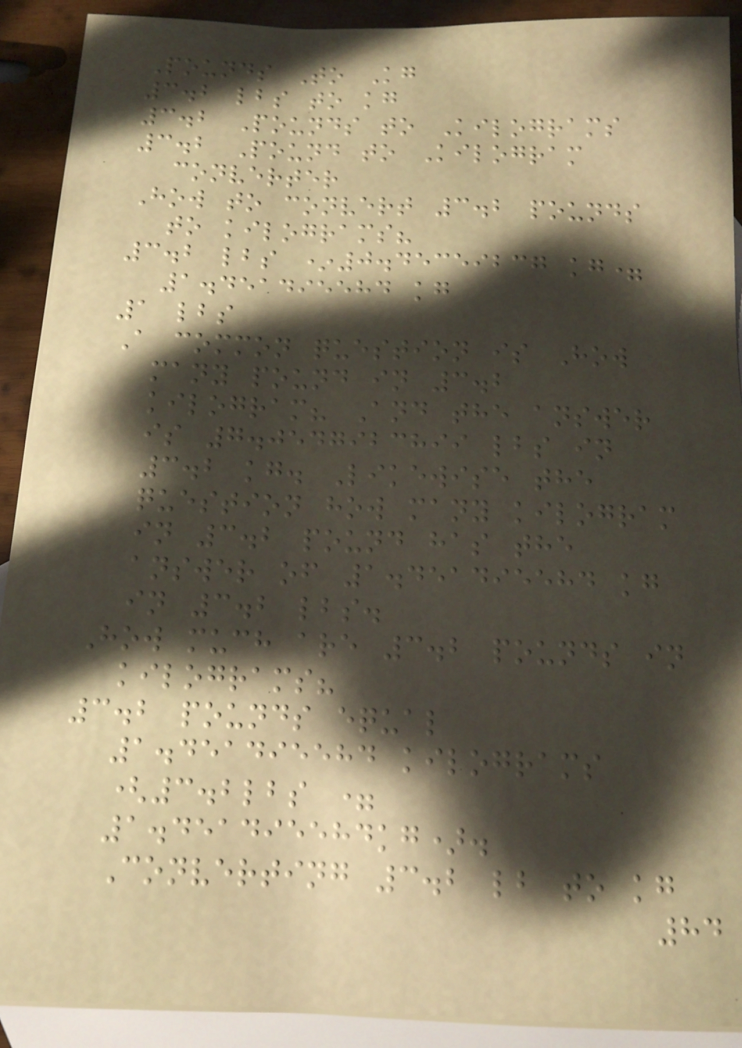Pounds To Kg
3.2 lbs to kg
3.2 Pounds to Kilograms
3.2 Pound to Kilogram
converter
How to convert 3.2 pounds
to kilograms?
3.2 lbs *0.45359237 kg=
1.451495584 kg
1 lbs
A common question is How
many pound in 3.2
kilogram? And the answer
is 7.0547923899 lbs in
3.2 kg. Likewise the
question how many kilogram
in 3.2 pound has the
answer of 1.451495584 kg
in 3.2 lbs.
How much are 3.2 pounds in
kilograms?
3.2 pounds equal
1.451495584 kilograms
(3.2lbs =
1.451495584kg).
Converting 3.2 lb to kg
84
